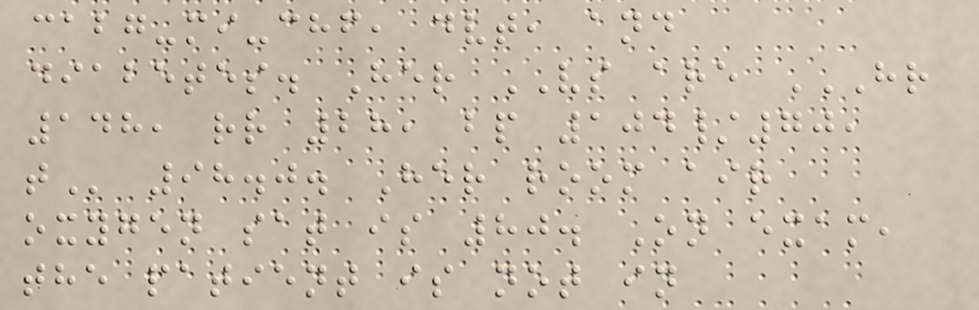cabg-mi-chf, dvt, and
diabetes. Her VS are HR
148, RR 28, BP 104/70,
T 98.0. Her room air
oxygen sat is 80. On exam,
the patient is not in
